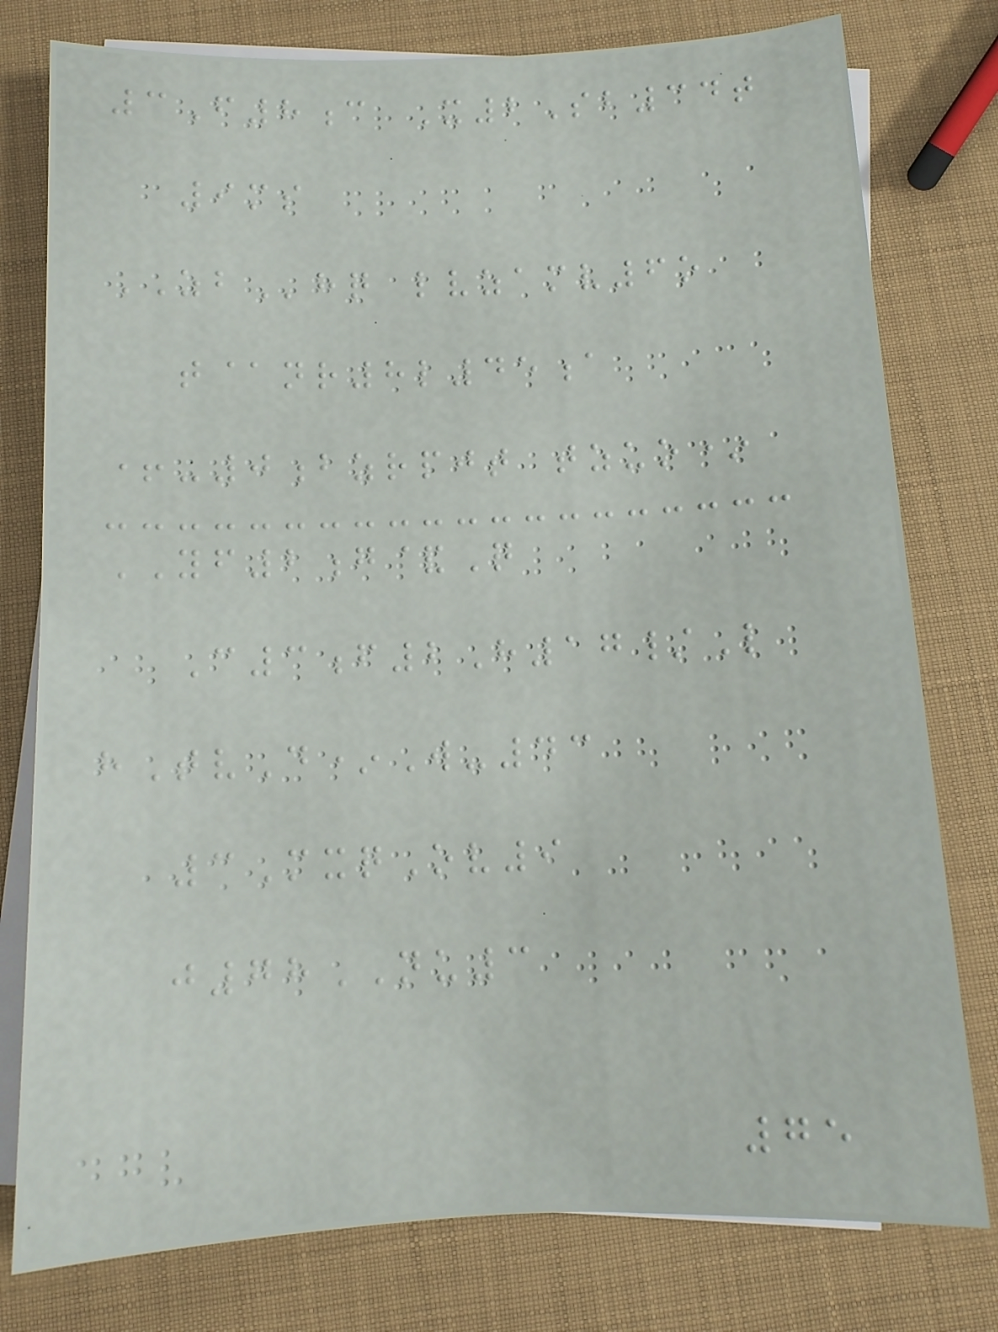3F8c X2Sb34t
9ms
ZBhq lvzamv6o
t@nr8l45a
+-0bzrpjt tzuo*
YF2g&Q
C3f2H17/L
hTvD*W-43
3MxqOv9
j78NU3
75
